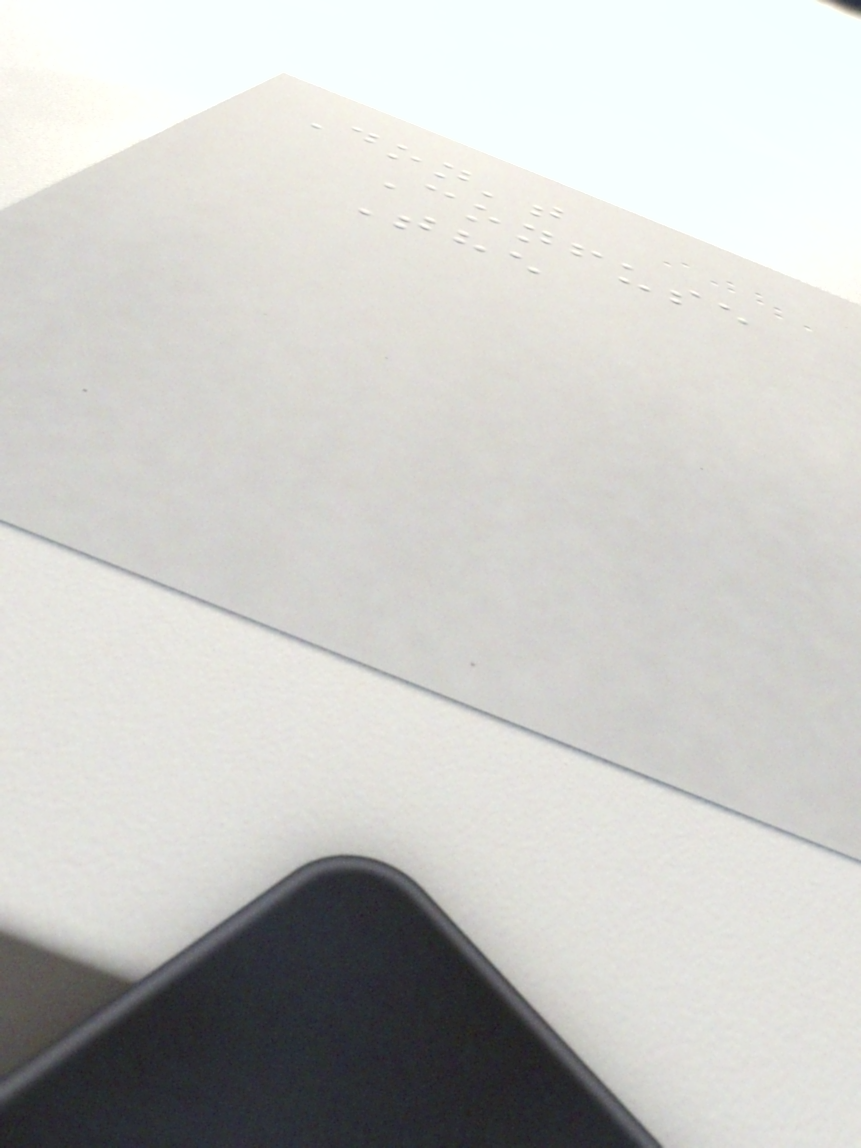Don't
Confuse
The
